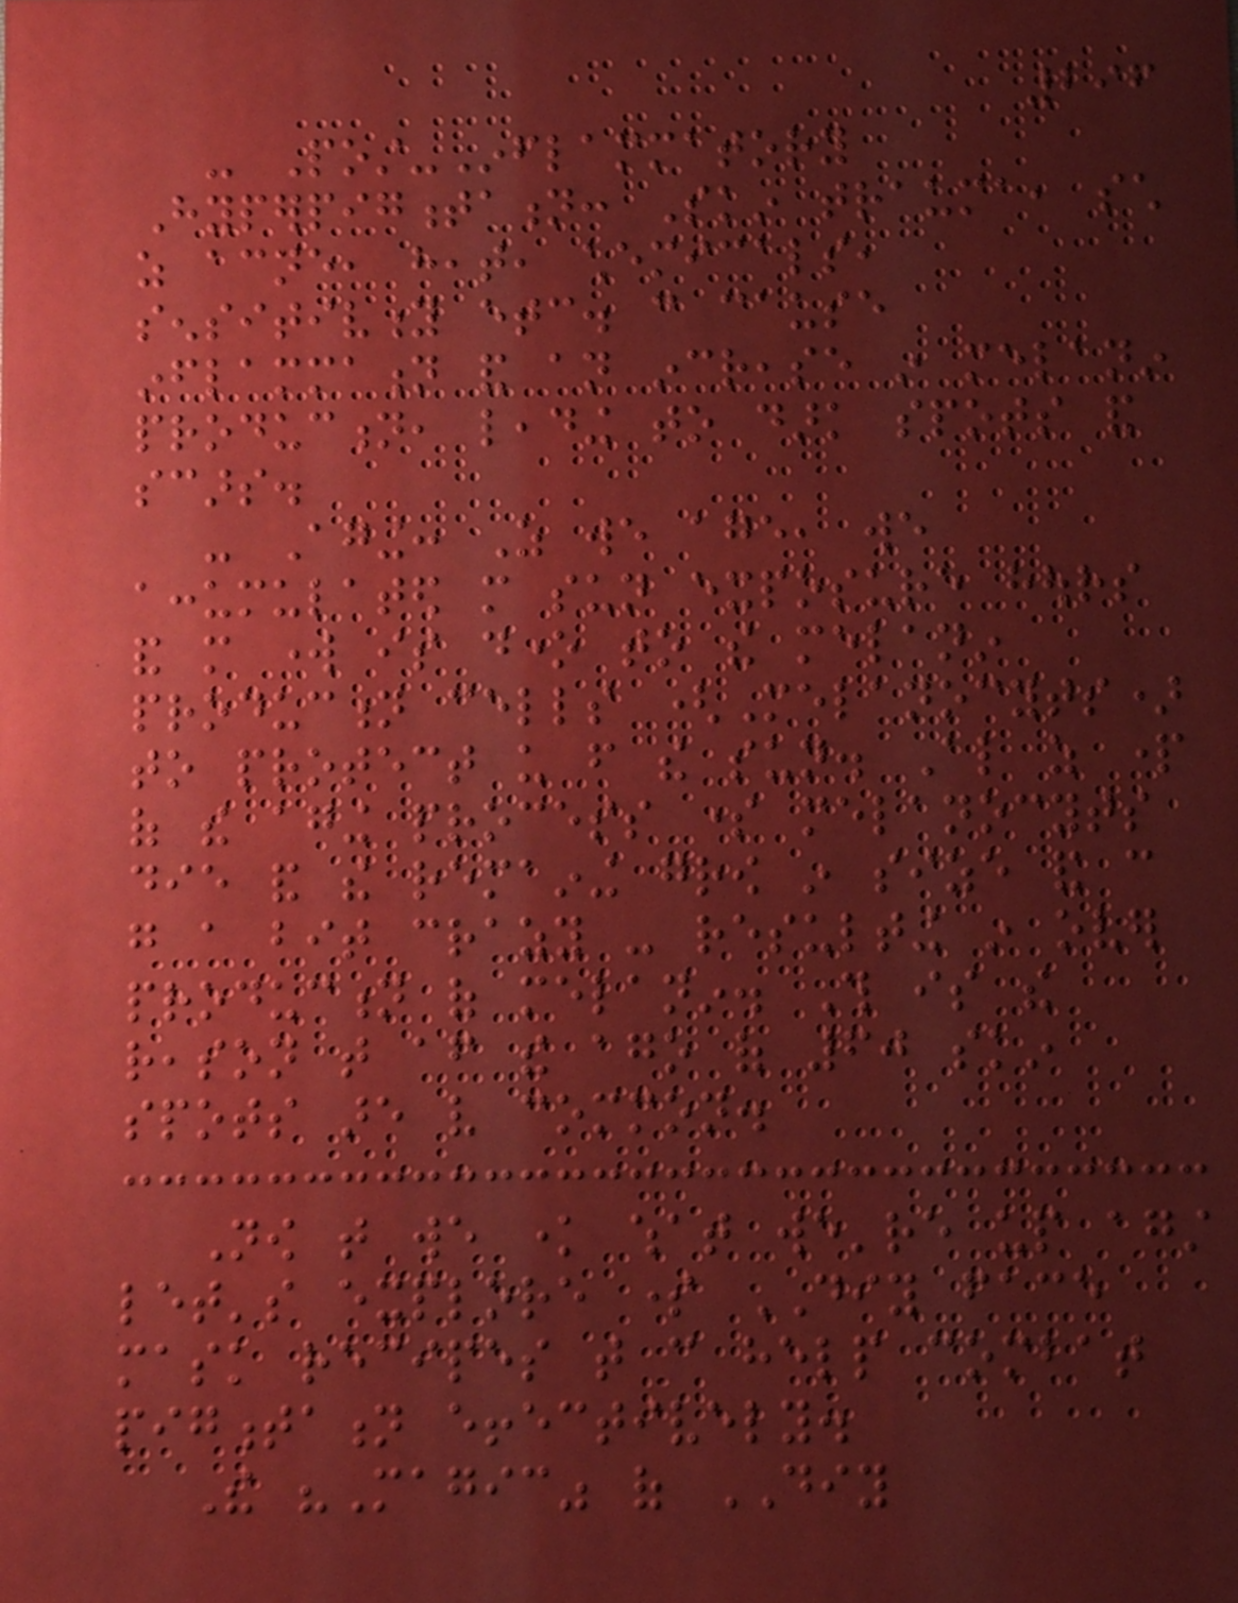296
- Post-Inflammatory
Hyperpigmentation: Skin trauma, such
as acne, heat, chemicals,
sensitivity etc. can cause
inflammation and an increase in melanin
production, leading to dark spots and
scars.
- Aging: As we age, we
accumulated more sun exposure hours
and more work is done to the melanin
production cells (Melanocyts)
to protect us from the sun. Also as part
of the aging process some melanocyts
die and the remaining grow in size and can
go a bit crazy - resulting in over
production of melanin. This is the
reason that after the ago of 60 skin
spots are very common.
Now that we know what we're up against
let's explore some DIY face
mask recipes that can help combat
pigmentation effectively.
The "Magic" of DIY
